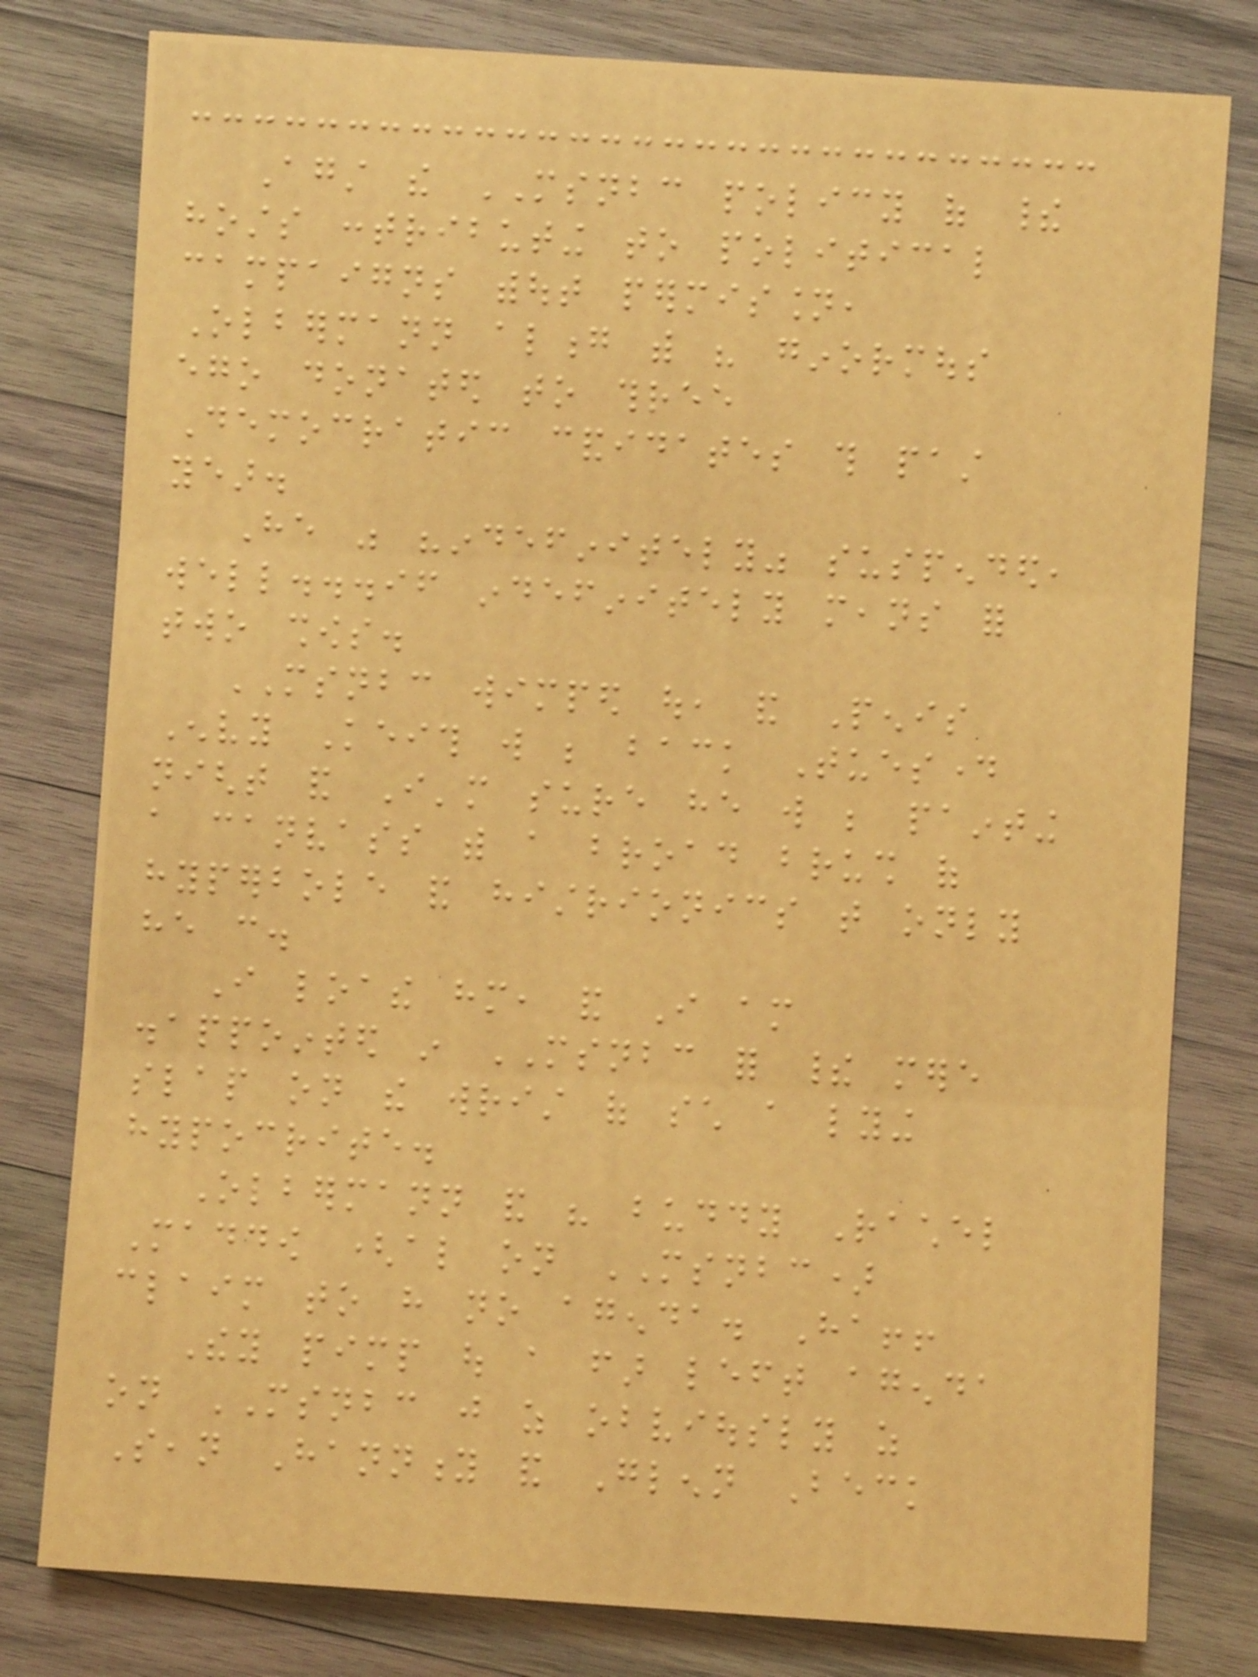Against the MSNBC policy of their
hosts contributing to political
campaigns without permission,
Olbermann along with his ginormous
ego donated to three
Democratic candidates this past
year.
He was "indefinitely" suspended,
well...if indefinitely means for
two shows.
MSNBC wimped out, and Penis
Envy Keith will be back Tuesday
night and I'm sure he will be painting
a canvass with a broad brush of
hyperbole and histrionics that only
he can.
I loathe him, and I am
disappointed in MSNBC for their mere
slap on the wrist of such a lying
hypocrite.
Olbermann and his buddy Rachel
Maddow (also on MSNBC)
claim to have no agenda. Ha!!
They pimp out a far left agenda
on MSNBC just as obviously as
Sean Hannity and Glenn Beck
